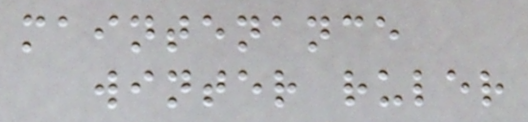maintenance
winter ruler
